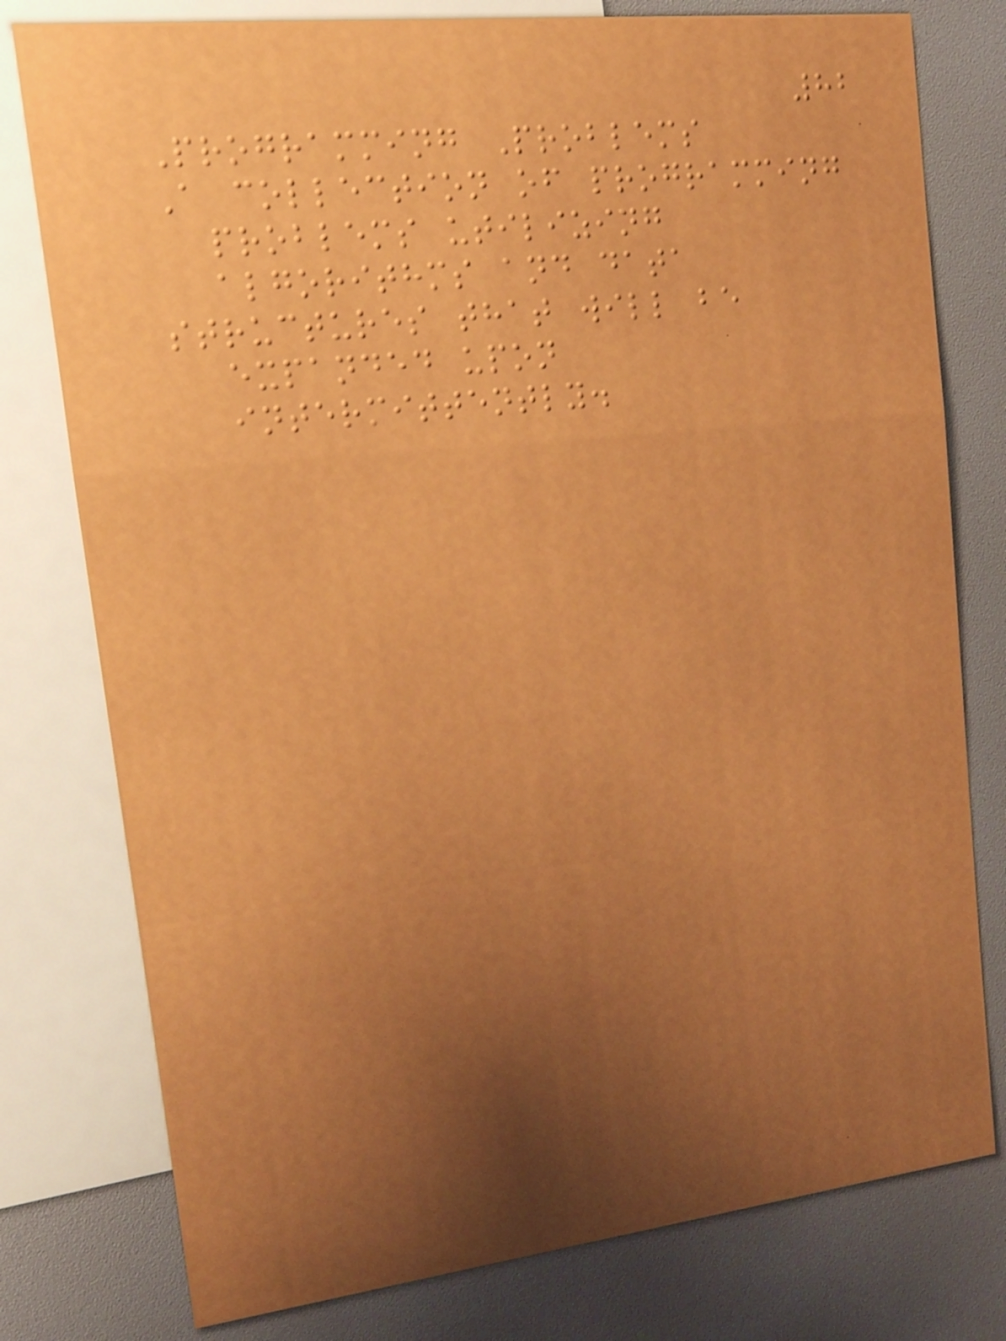82
Programming Problems
A collection of programming
problems utilizing
algorithms and data
structures that will be
expanded upon
intermittently.
